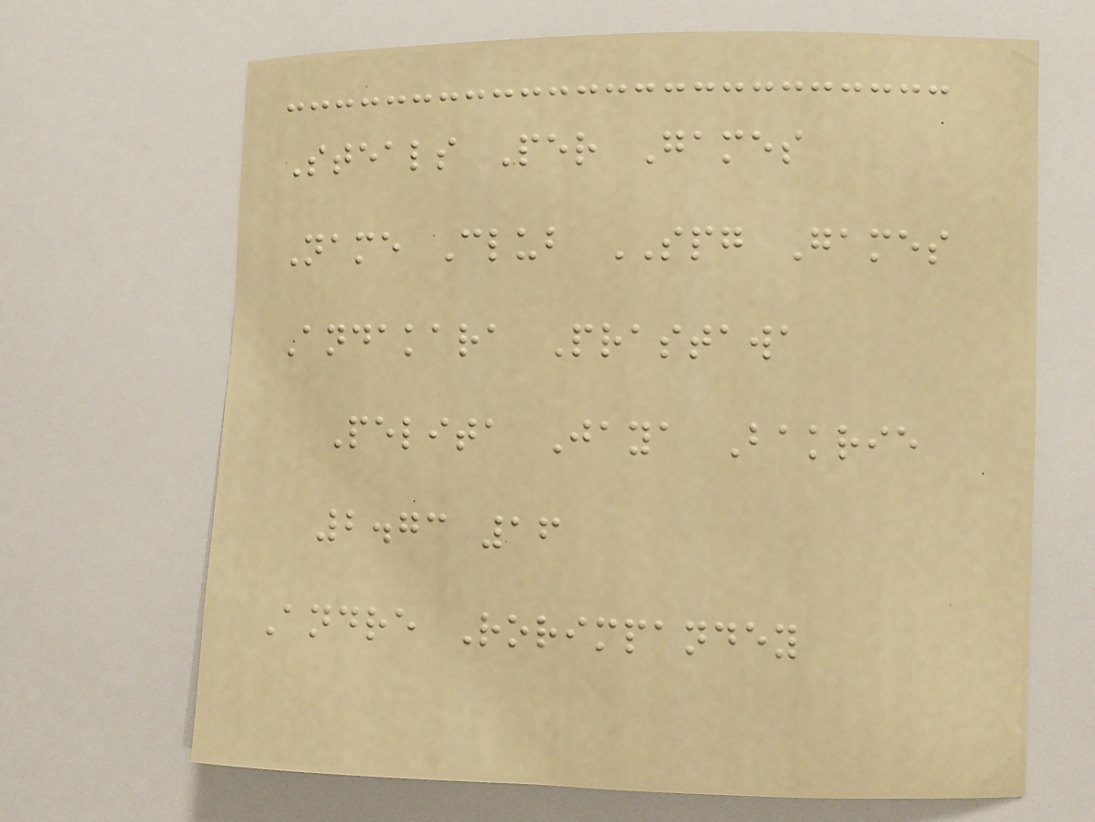Steals Per Games
Name Club SPG Games
Andakara Prastawa
Pelita Jaya Bakrie
2.73 16
Andre Rorimpandey
